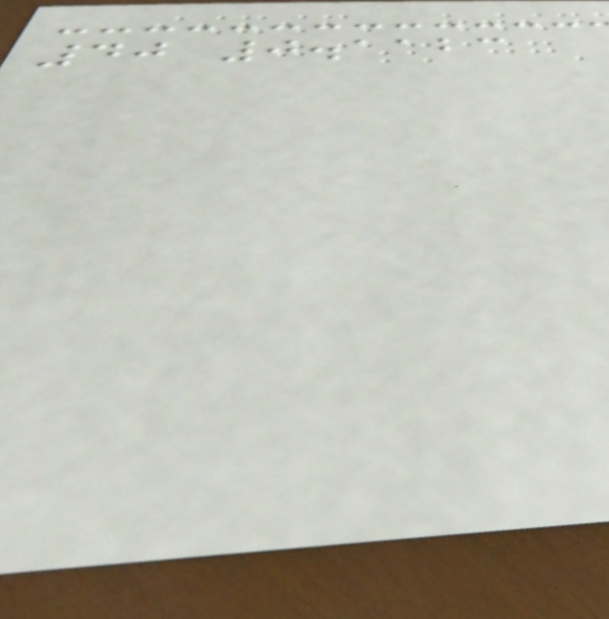40 0.1123
